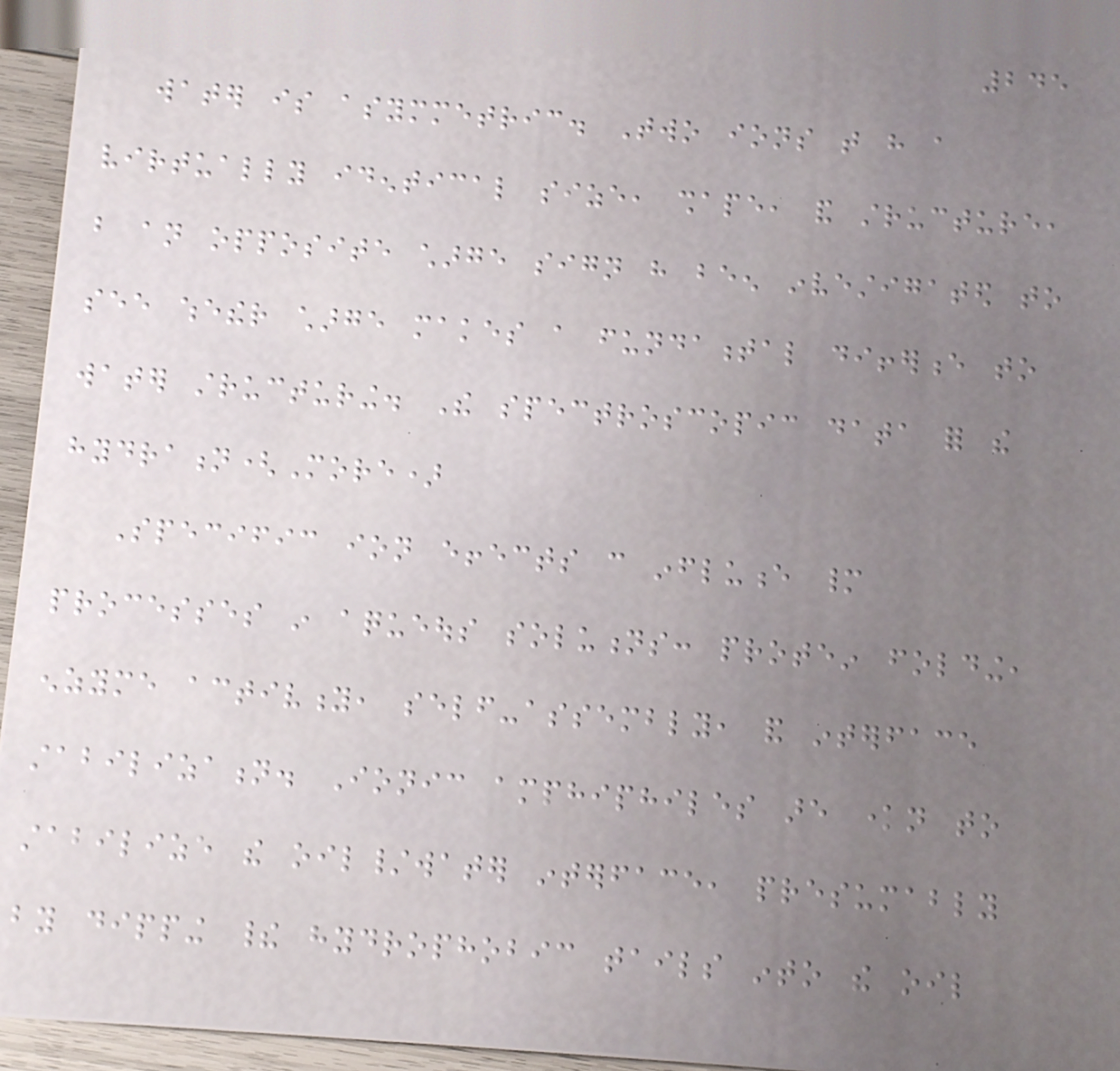245
water is asymmetric. Two ions that have a
virtually identical size, shape, and structure,
but an opposite charge sign have been investigated to
see whether charge makes a fundamental difference to
water structuring. The spectroscopic data for the
hydration(More)
Specific ion effects can influence many
processes in aqueous solutions: protein folding,
enzyme activity, self-assembly, and interface
stabilization. Ionic amphiphiles are known to
stabilize the oil/water interface, presumably
by dipping their hydrophobic tails into the oil
